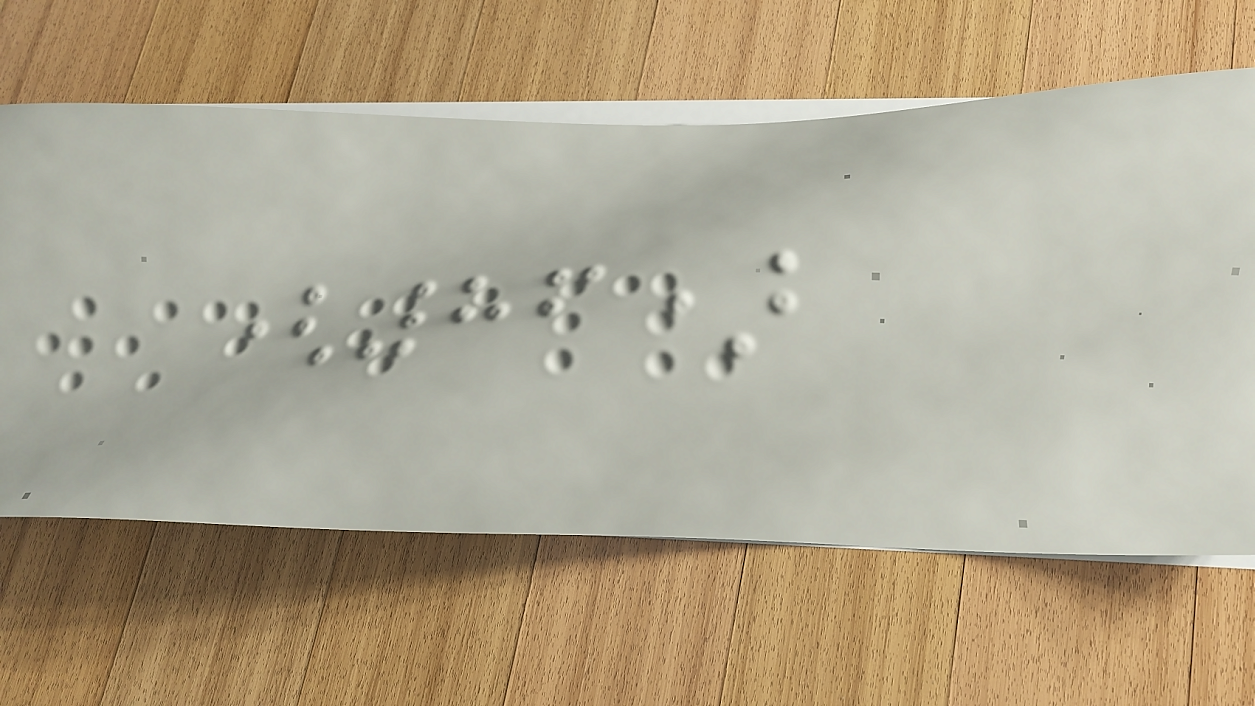(86)
